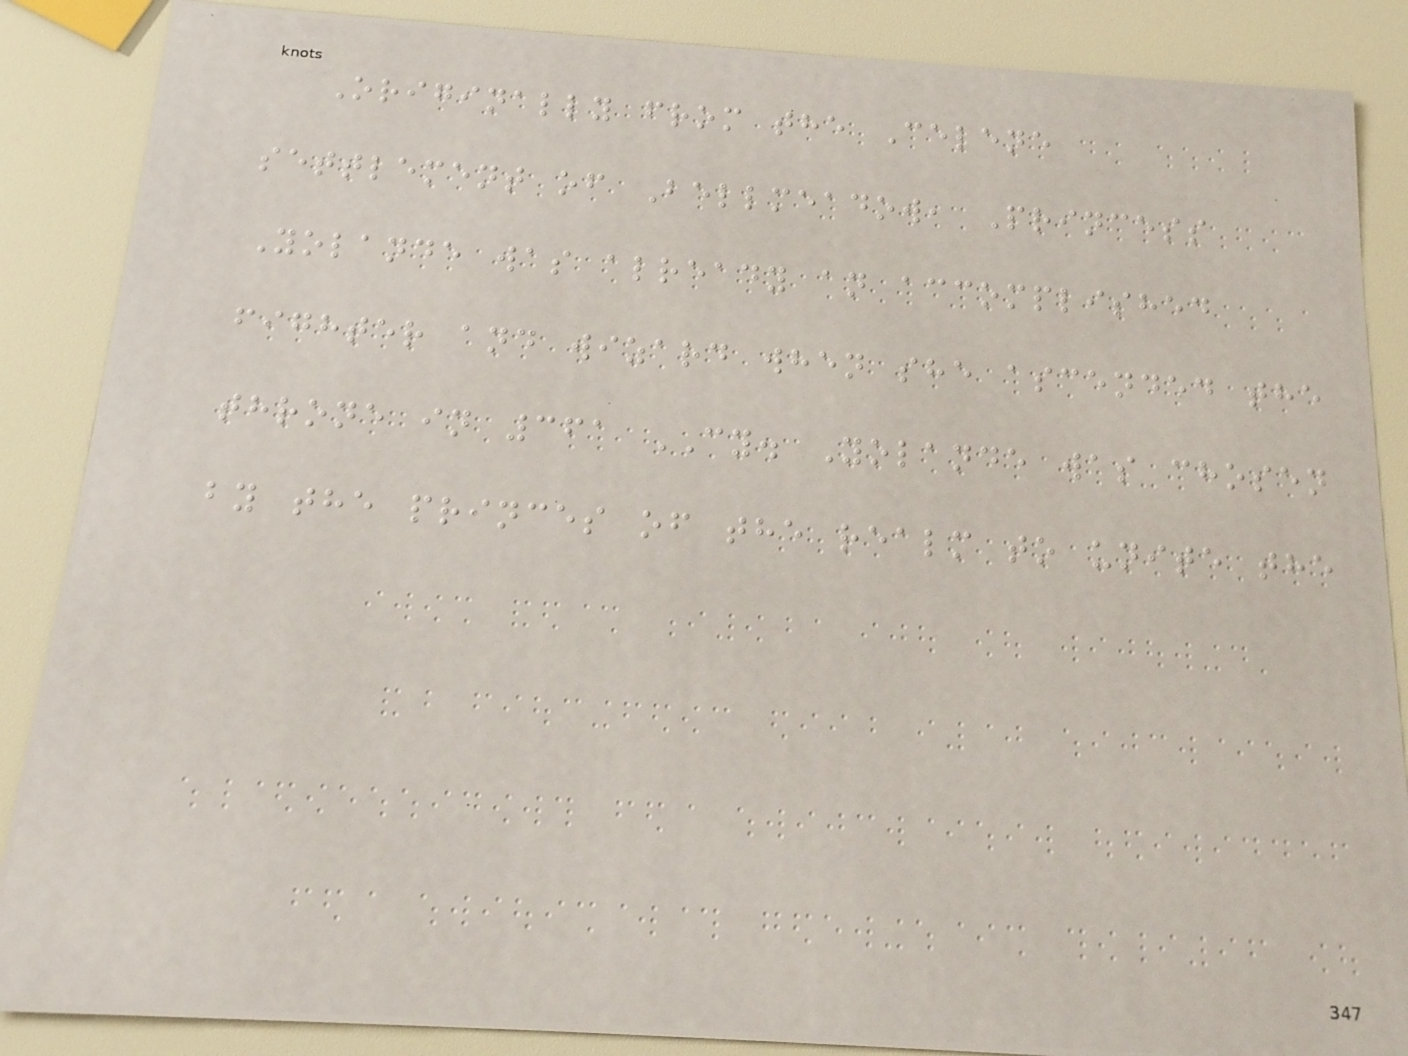Originally from the Celene
settlement of Bellmeadow, Princess
Yolande was already an accomplished
fighter and wizard when she ascended the
throne in 361 CY. Yolande was chosen
by the princes of the realm to unite the
